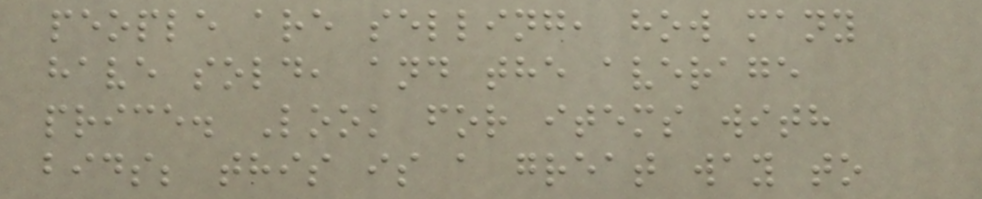people are selling, how many
have sold, and the average
price. Look for items with
bids; this is a great way to
